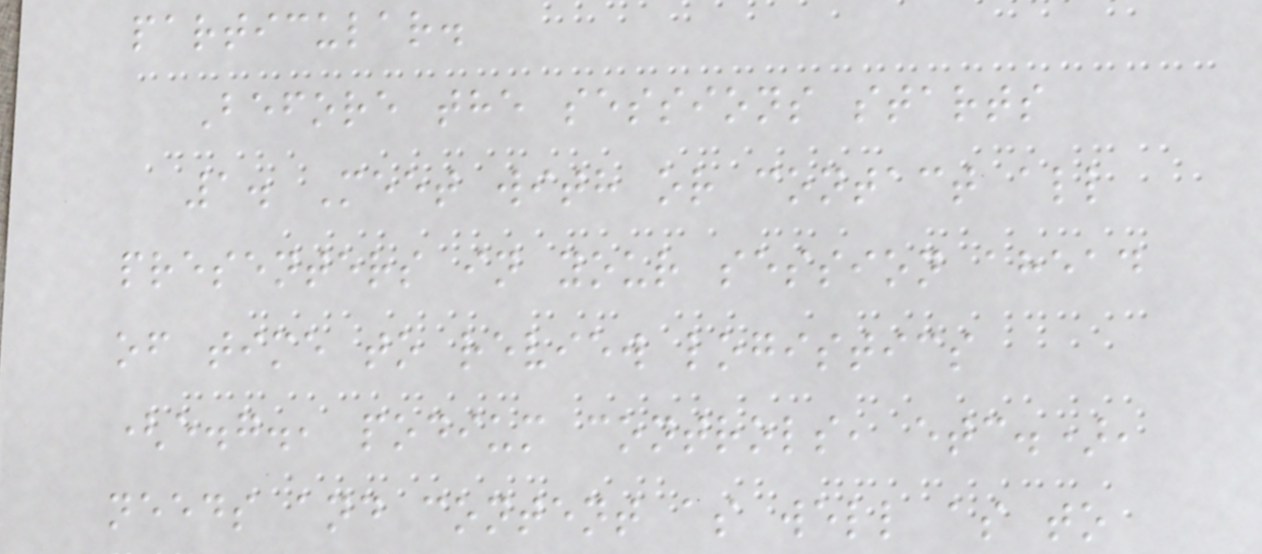particular.
Before the sessions starts
1. Meet with or contact all
presenters in your session ahead
of time to review logistics
(e.g., podium controls, etc.),
needs and content as well as to
